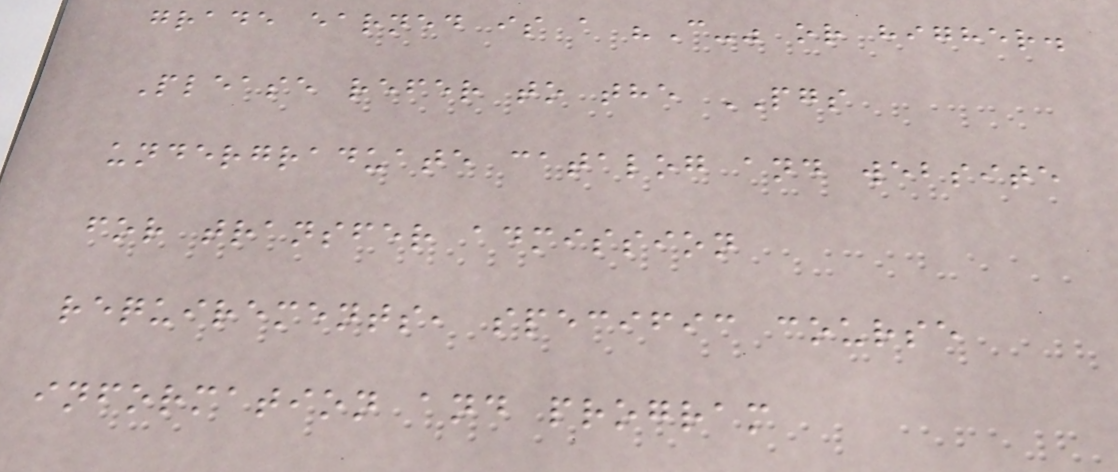grade earned is a "C-" or higher.
Please refer to the PGS
undergraduate catalog and website
for transfer admission
requirements, specific course
information and program
